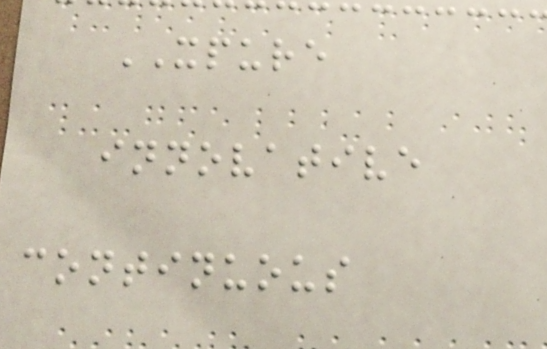XPURE
innovative
continuous
